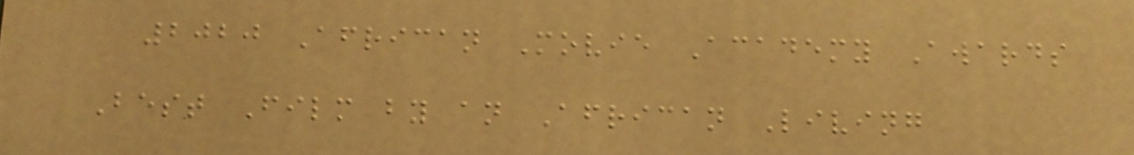2020 African Movie Academy Awards
Best Film by an African Living
